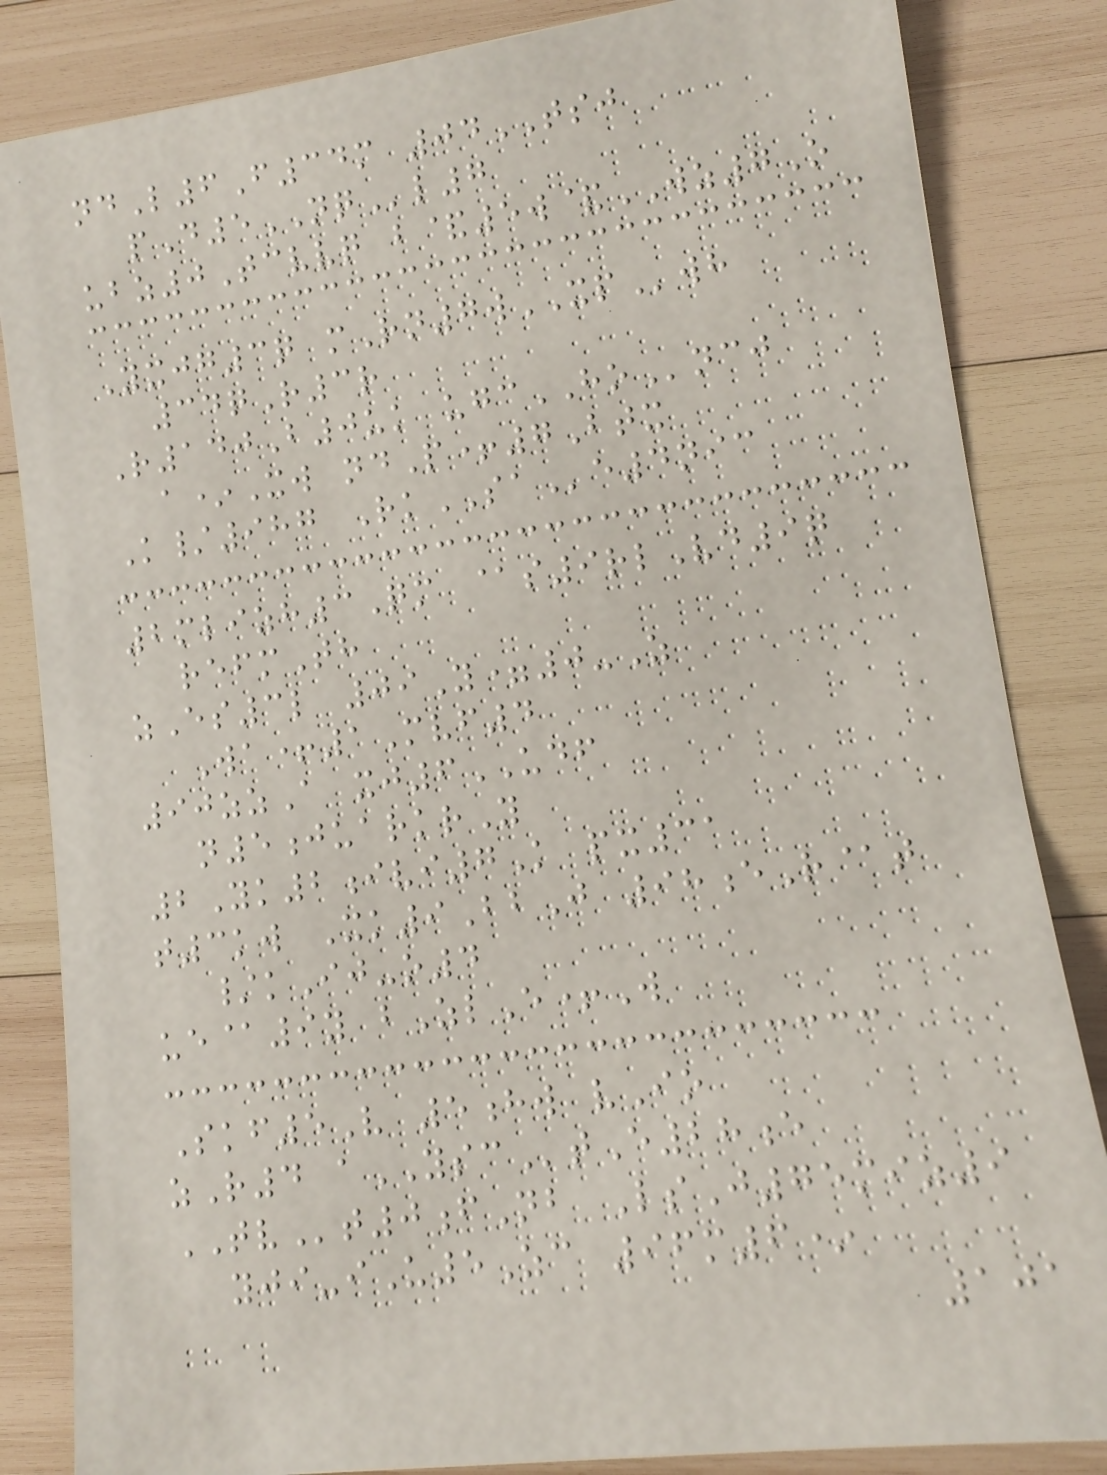ndL6F34m 04TSJ
pD5NQl7
ubz0Tcvvq b&5w&WZ7O
Yxjg3q mRn7wXPwh
34qR3r
R140B0uk ugcHOncj
a*Xw ndP+7Btx
K/987 RkSAe4nic
2mlizh3Qm @s9rlVd9q
refmTh
zEs3l 09Y=0-Z
Wa+1Mvf4
90zzA xj6UDF
n5juarkrY
2Yk2ivi7K px31
t3kw Xk9BbJ 98eR@t
/kIj-o4
ue@9y bZlE+W
Skf5V 5hw vIo
zR4 aYSCtE28e
TVt0fNb LsJ75miz9
yji-iU5Zc 96m6*
101
